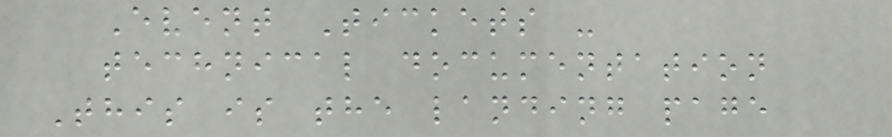Event Tickets -
technical documentation
This is the landing page
